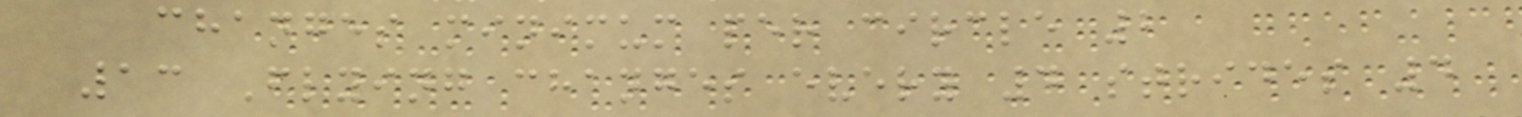changes minimum per circle 2
13 Flying changes every 4 strides 4
